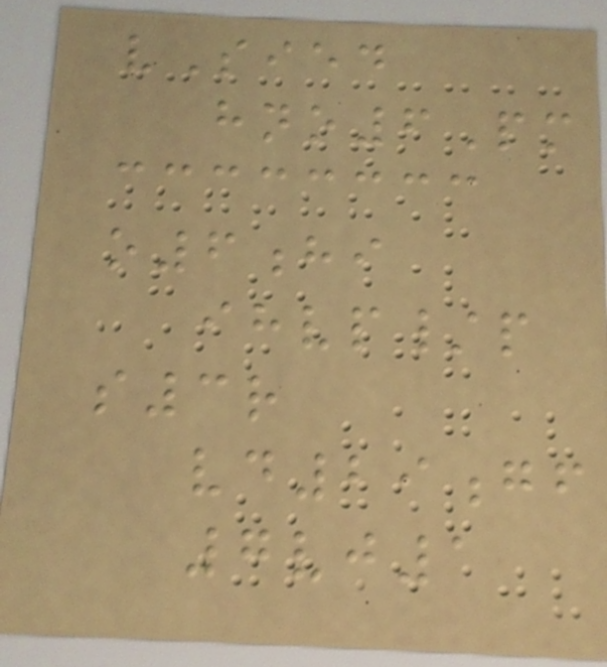vSied
hno6Pm
o6hi
ihvp/p
s3r
vd29gf
7vj1
